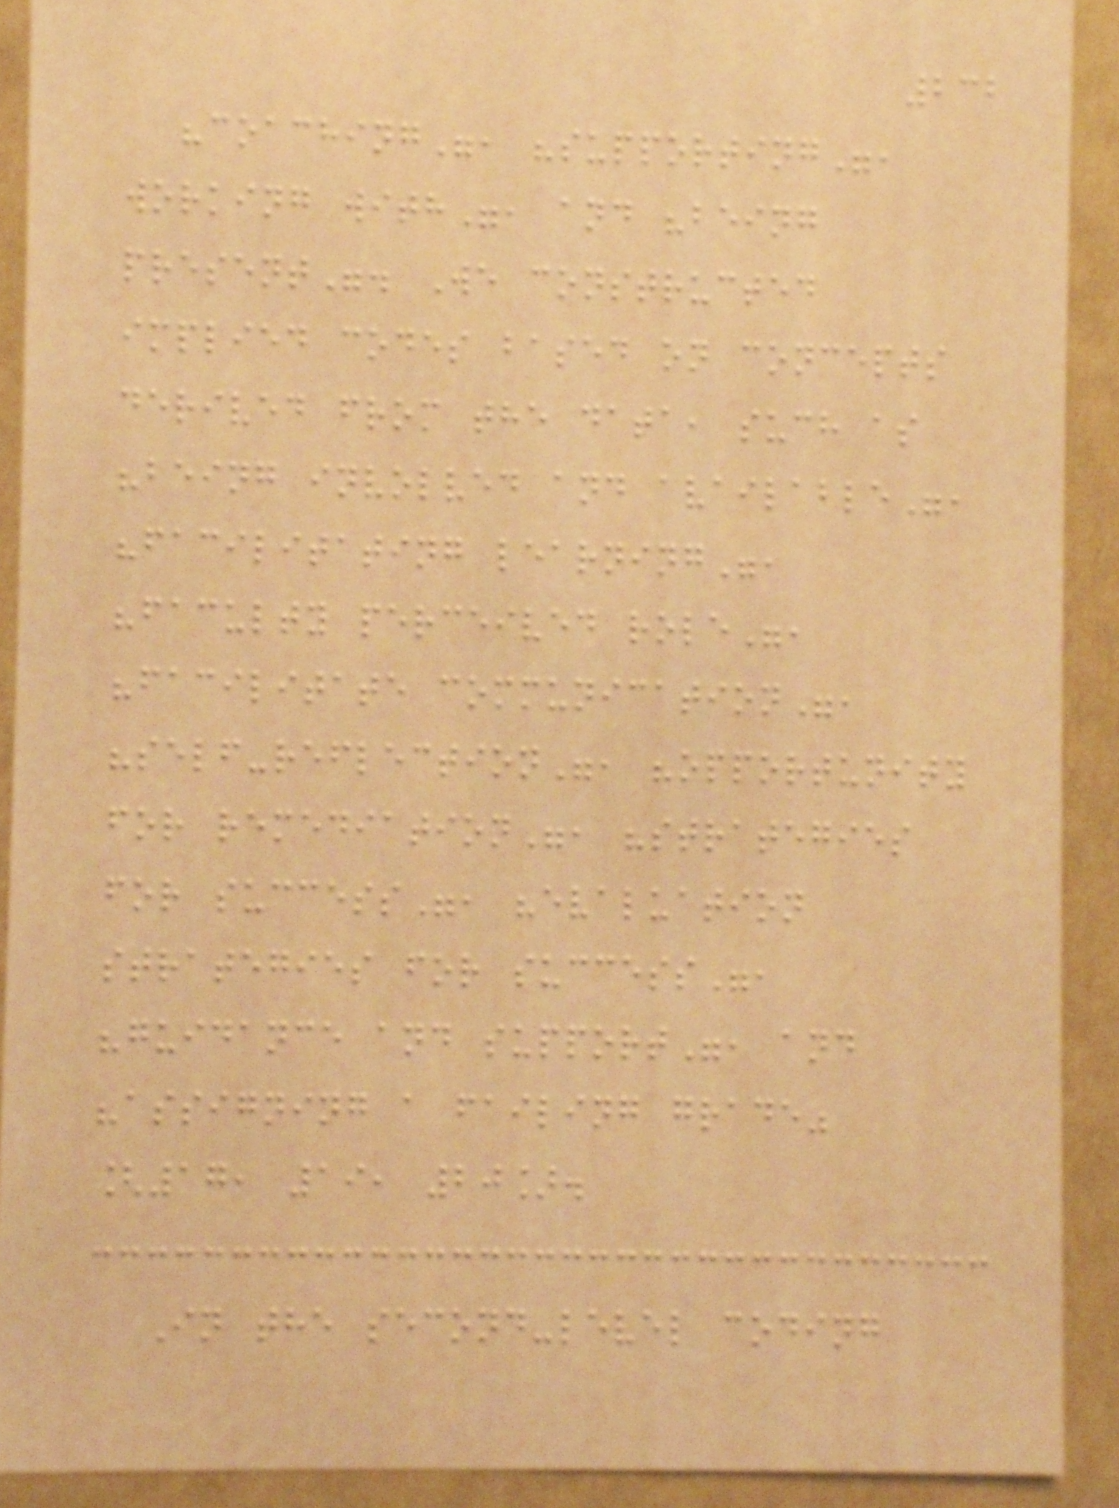232
"coaching", "supporting",
working with", and "being
present". We constructed
implied codes based on concepts
derived from the data, such as
"being involved and available",
"facilitating learning",
"faculty perceived role",
"facilitate communication",
"self-reflection", "opportunity
for remediation", "strategies
for success", "evaluation
strategies for success",
"guidance and support", and
"assigning a failing grade"
[17, 19, 20].
In the second-level coding
